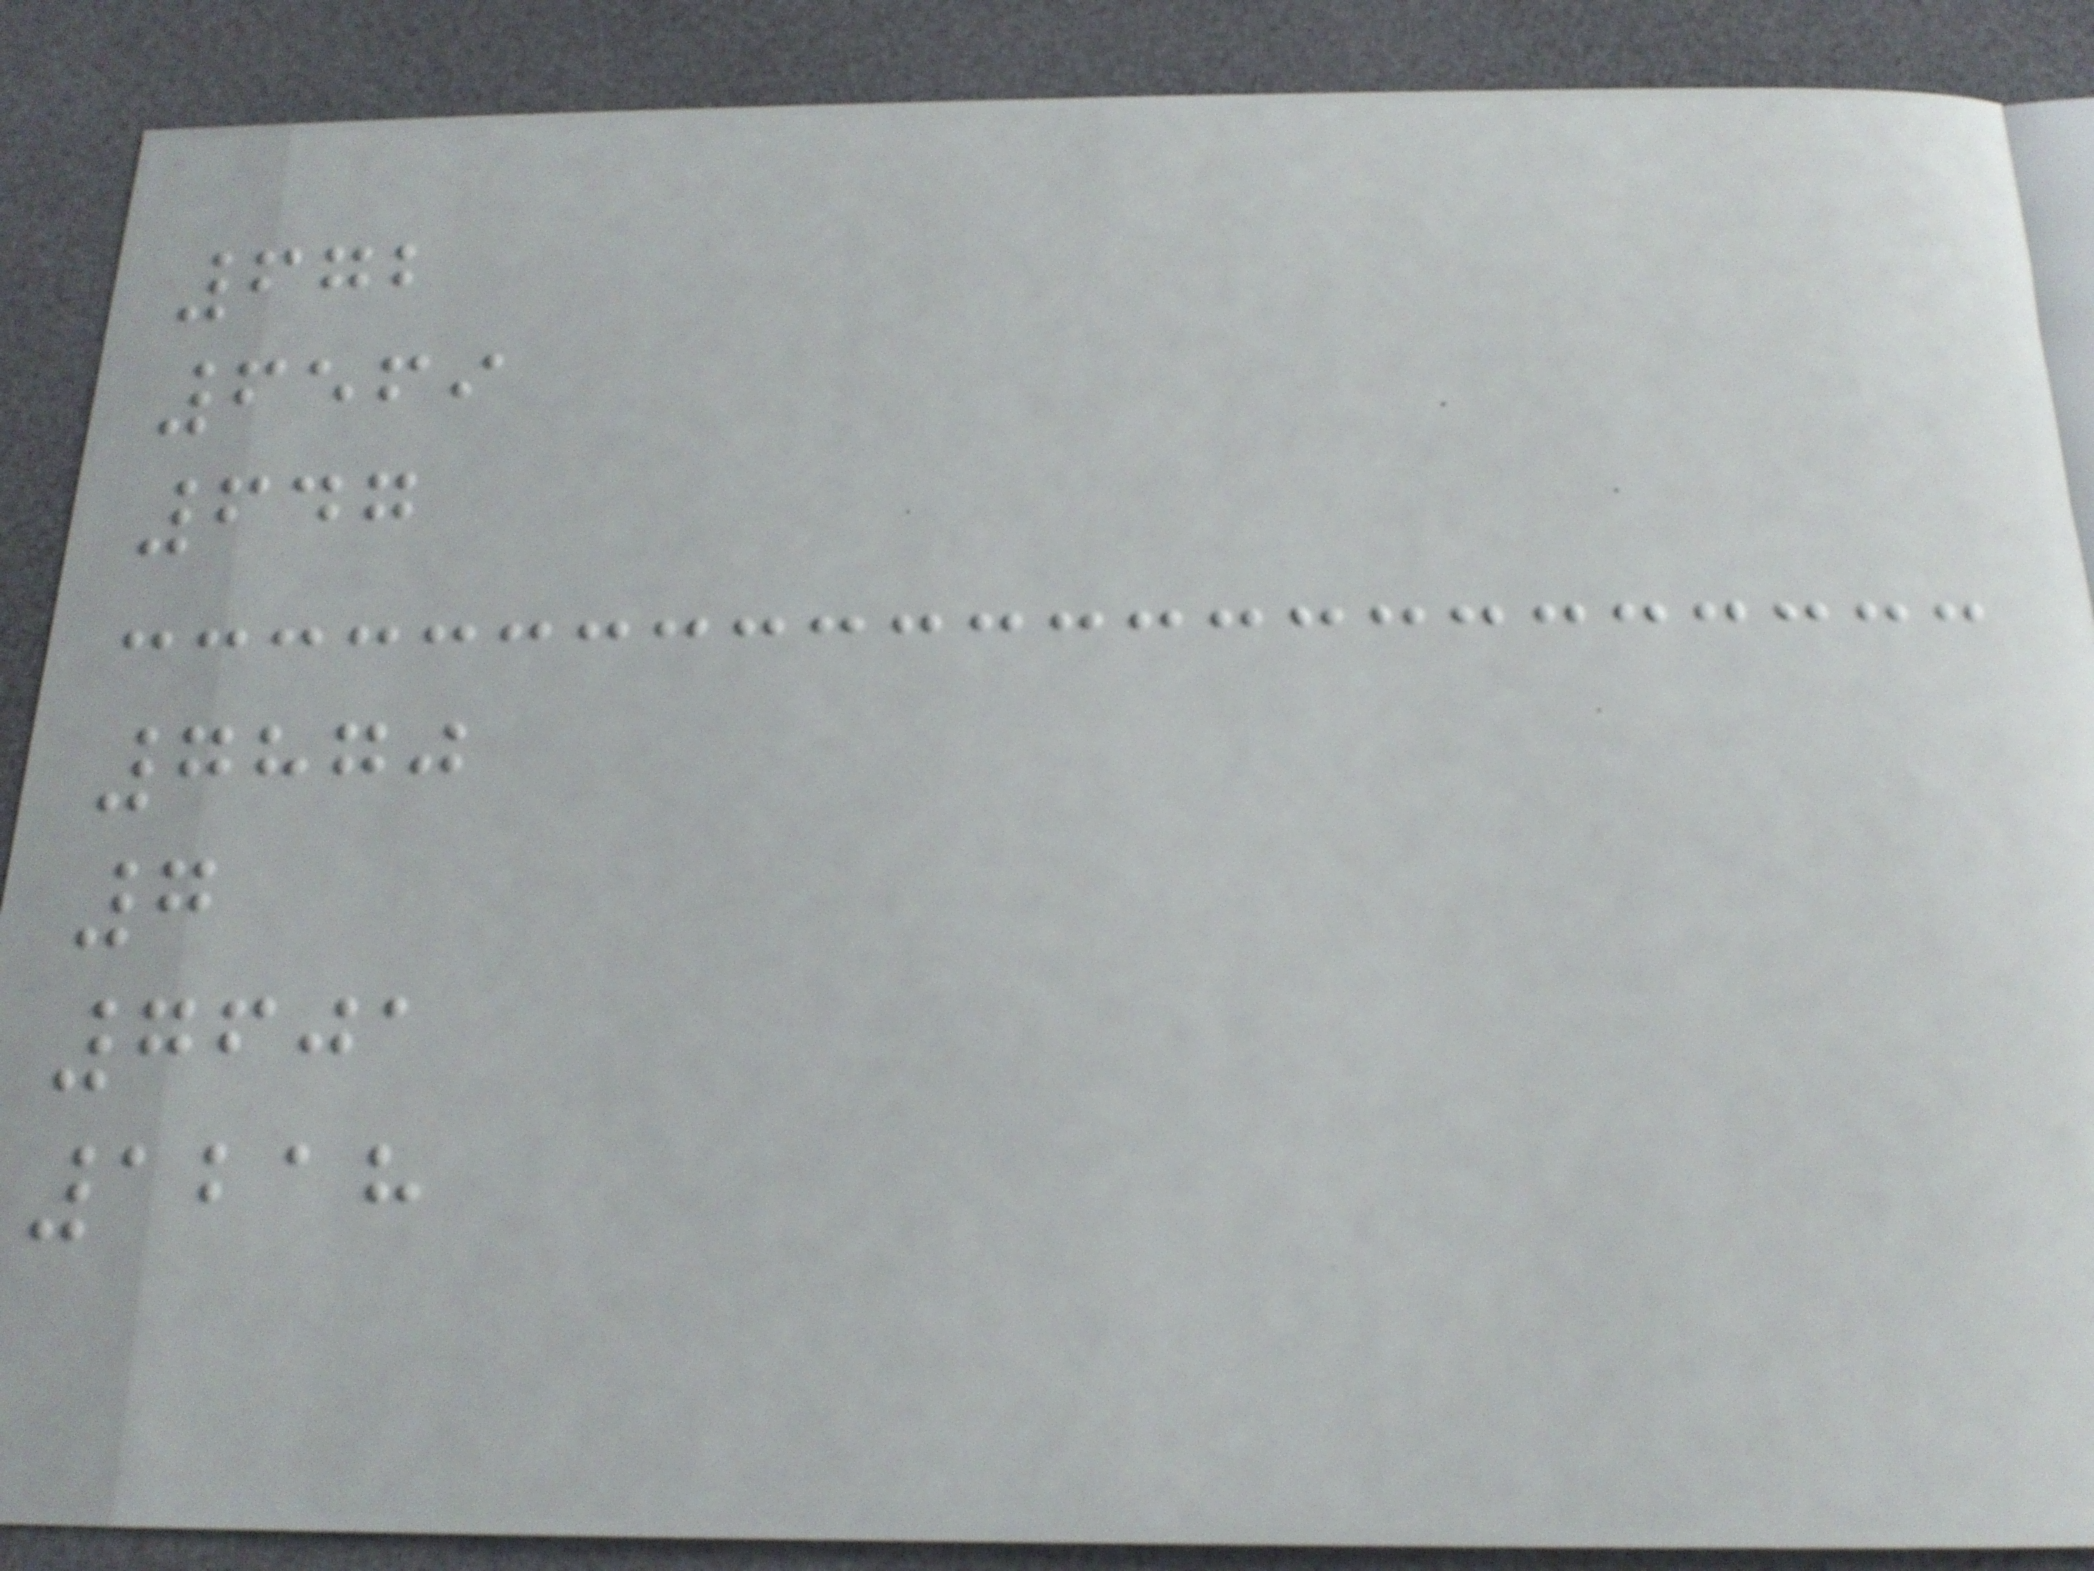672
6569
647
7870
7
7601
1218
